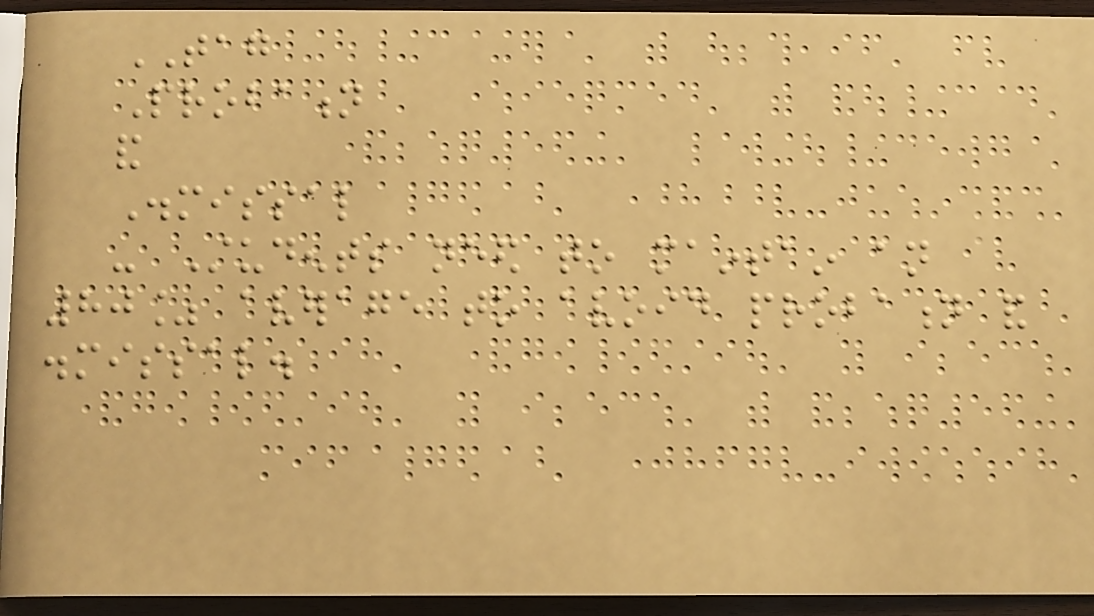TAG
Probation
and
Dismissal
- Students need to maintain an
80% average to avoid probation and
dismissal.
